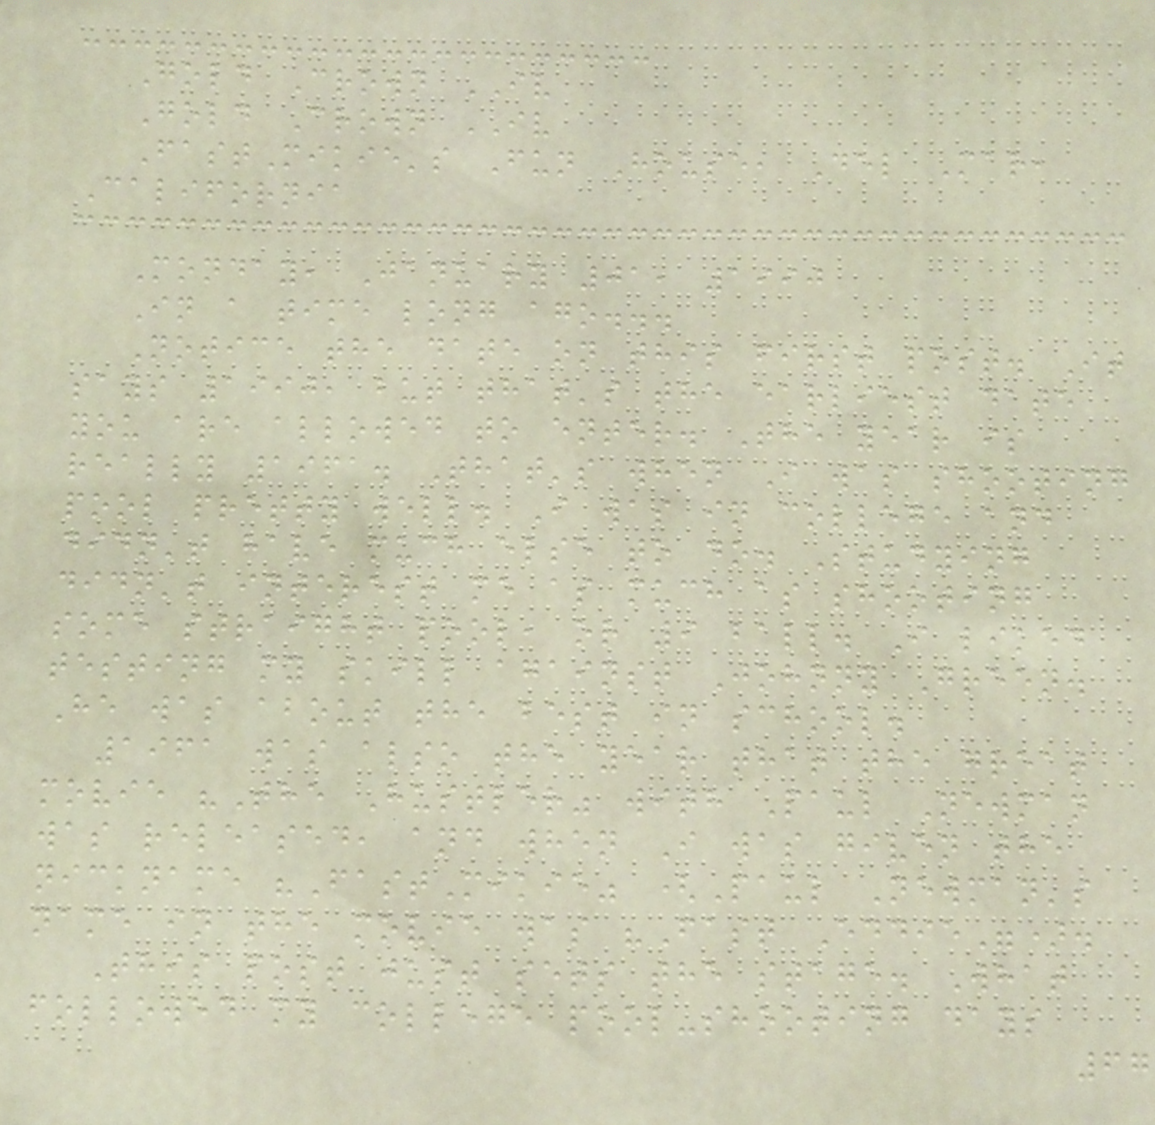Gold Crown IV
Gold Crown IV
FastMikie's Fun House, Del Mar,
California
Monday, January 01, 1990
In a time long ago...
Notice the date on this first post. It
says 1990, but that's the earliest date
you are allowed to enter. The year is
really 1961. That's when I was shooting
pool pretty well. I was in college and
didn't have much else to do. Studying
didn't interest me as much as shooting
some straight pool, or 9 ball. I liked
testing my skill against Johnny Green.
He was about the best in school.
1961 was also the year that the great
movie "The Hustler" with Paul Newman
was released, and when I was given the
nickname "FastMikie" (Paul Newman's
name in the movie was "Fast Eddie").
This post just sets the stage. What
followed my college pool-shooting days
67
